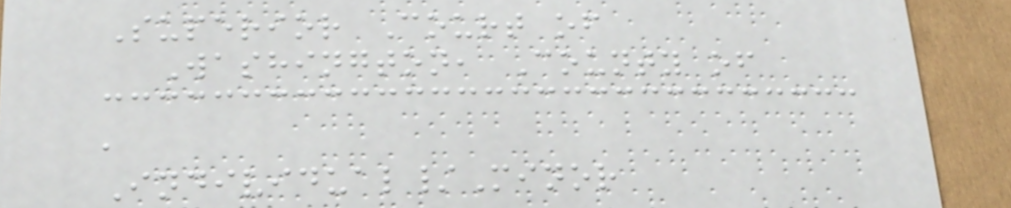Superior Court of
Washington, County of
,
Individual/Minor
